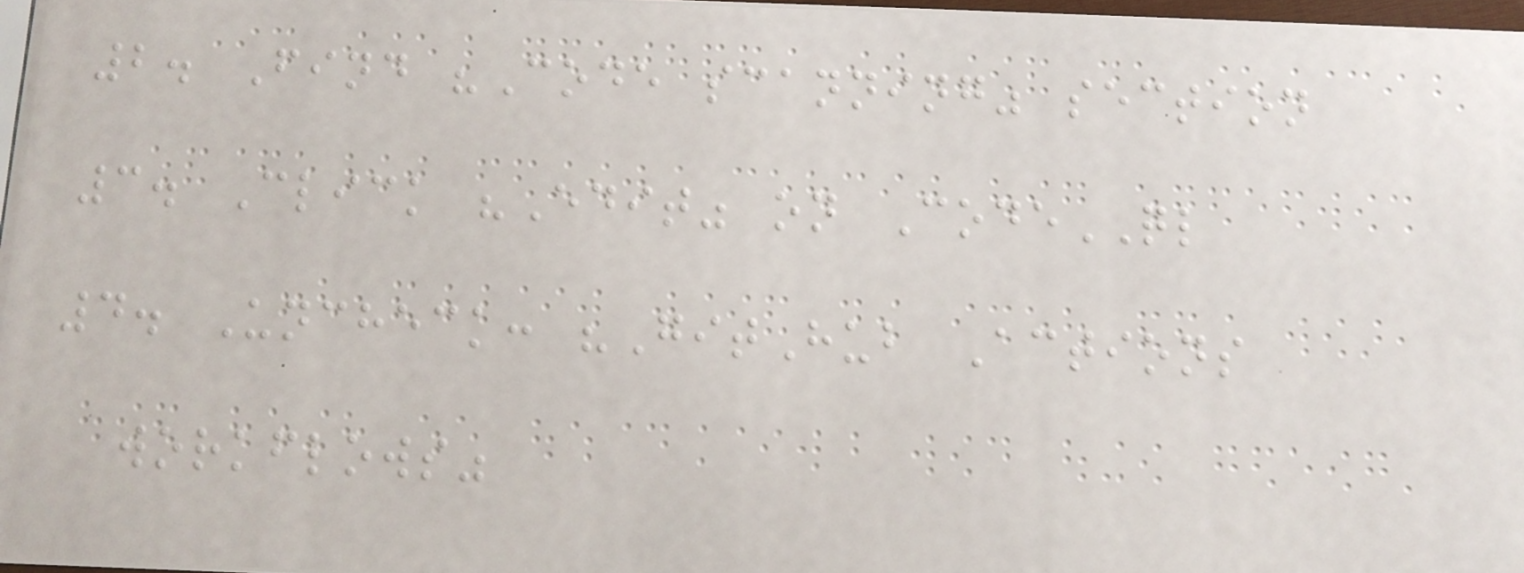2. Find "Code scanning" section
3. Click "Edit" on CodeQL
4. Uncheck: "GitHub Actions
workflows"
